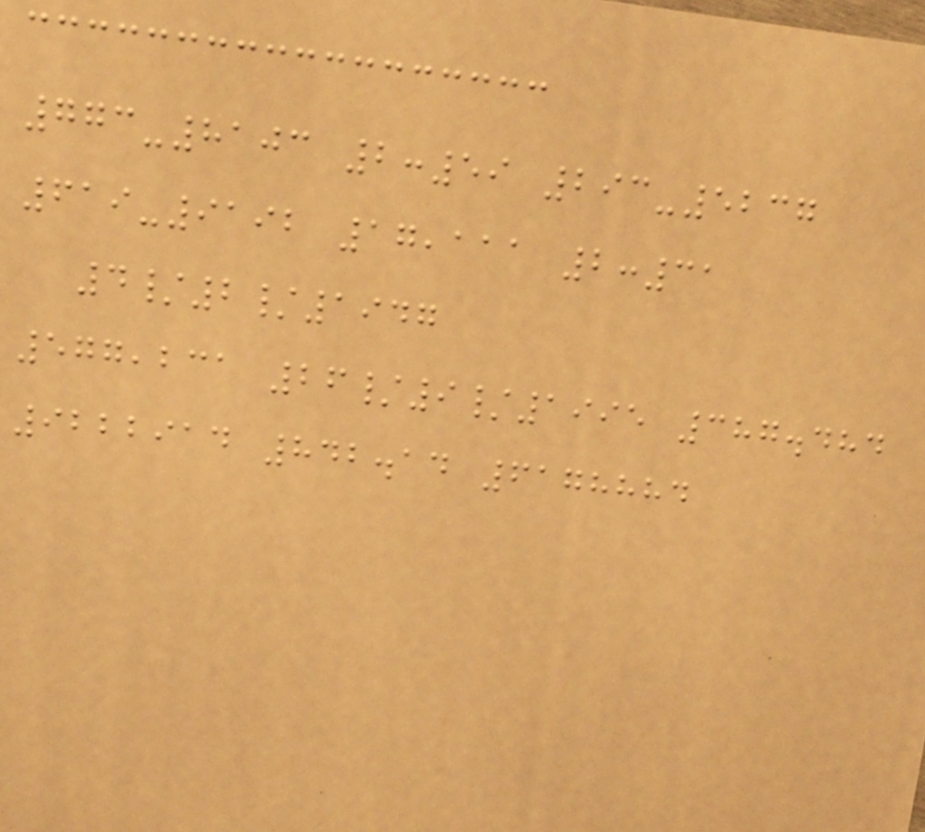773-8103 2:59 293-5237
619-9192 17,111 2:31
4/2/1947
577,231 26/9/1995 387.484
9222914 842.14 6178884
